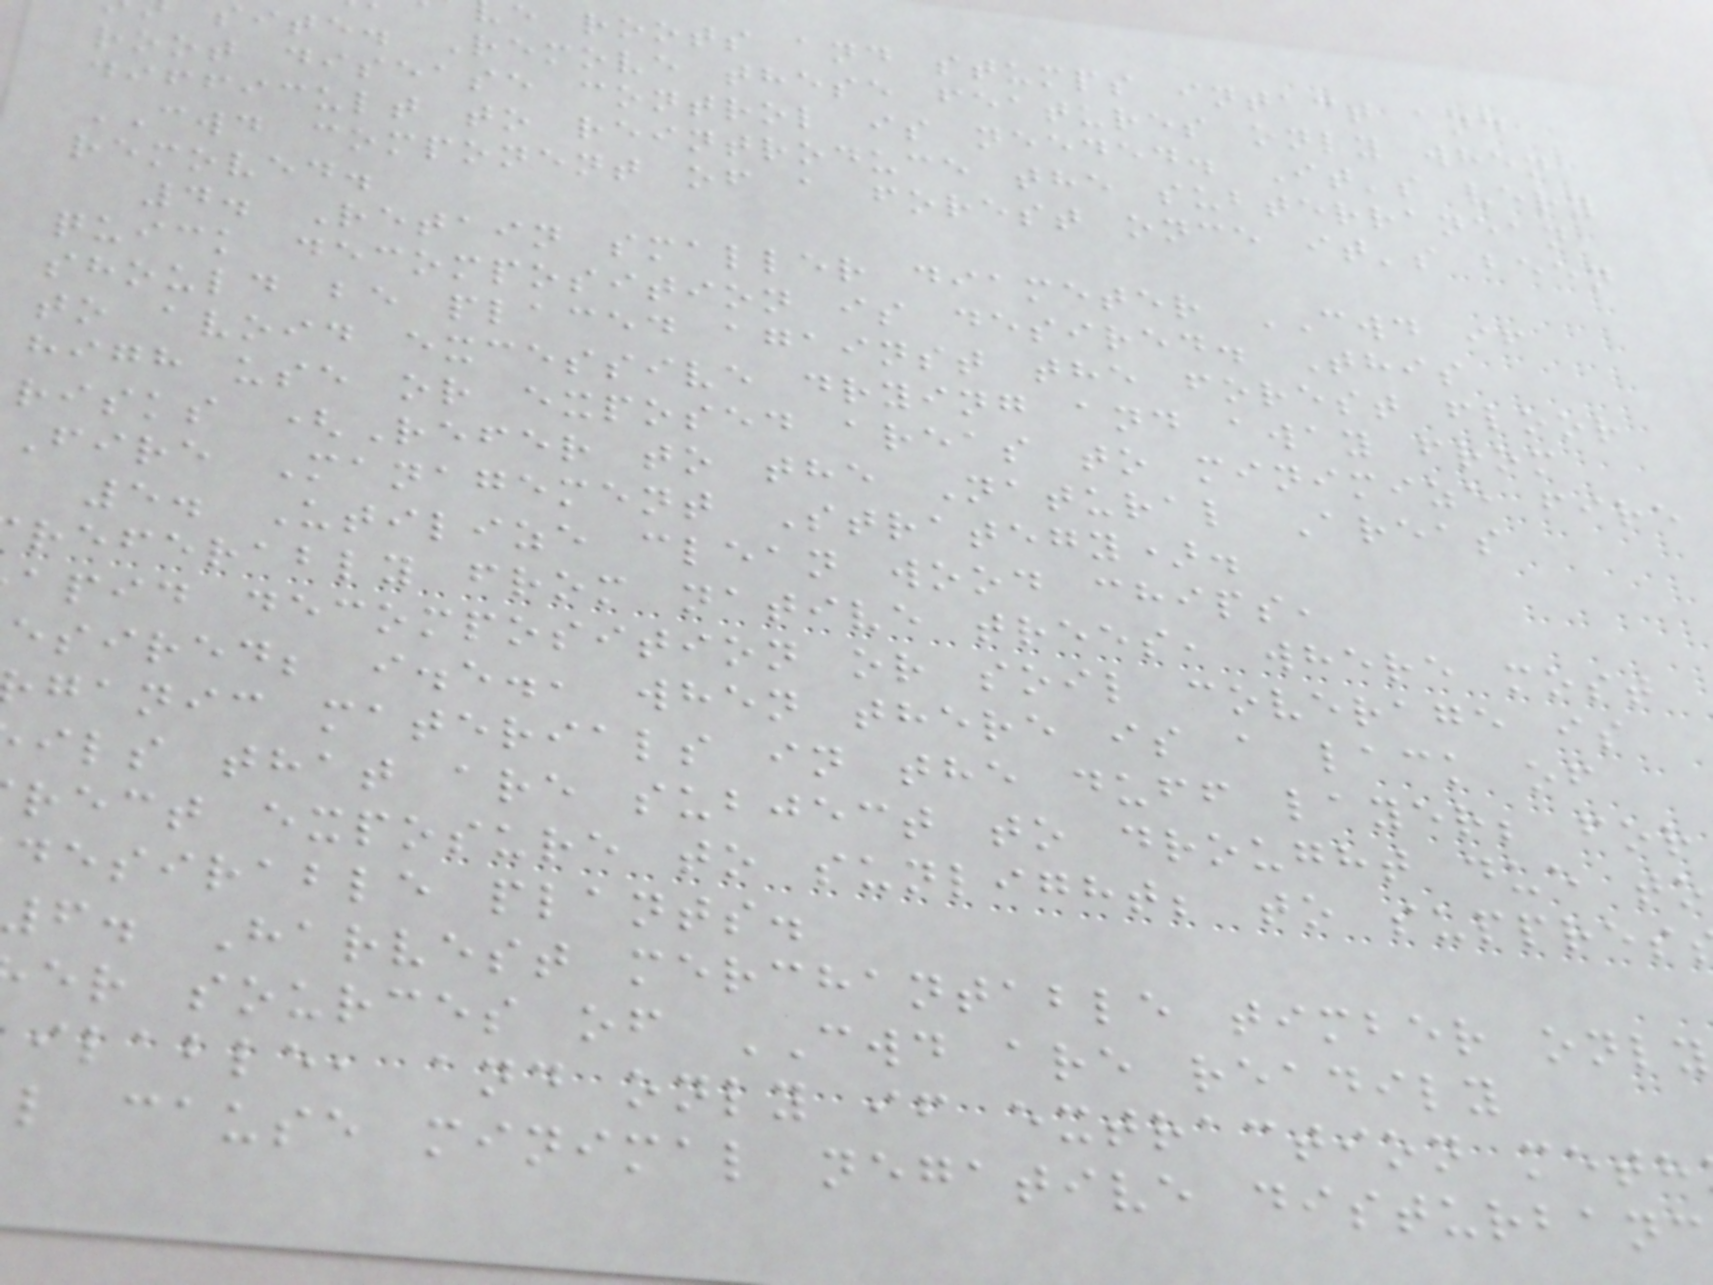e roots and stumps intact and
site. Remove these features only when
root disease control is needed. It's very
difficult to reintroduce the subterranean
CWD component of a forest once it's been
removed.
4. Retain smaller diameter CWD if
quick decomposition is desired. This
should be placed against the forest floor
to avoid excessive drying and away from
high use or exposed areas to minimize fire
risks (Refer to the Natural Areas
Fire Management Strategy).
5. Utilize clean wood chips,
referably from native trees, where most
apid decomposition or soil coverage is
esired; i.e., when there is a lack of
ganic materials in the duff layer; for
ils that are subject to drought due to
rect exposure to sunlight; to suppres
desirable plants.
6. Harvest merchantable timber only
er sources of CWD are readily
ilable, and only if extraction meth
l cause minimal negative disturbanc
